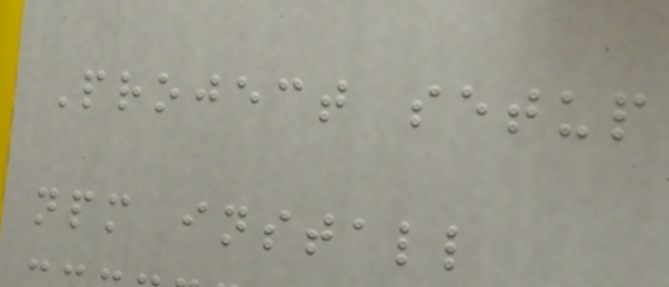Project setup
npm install
